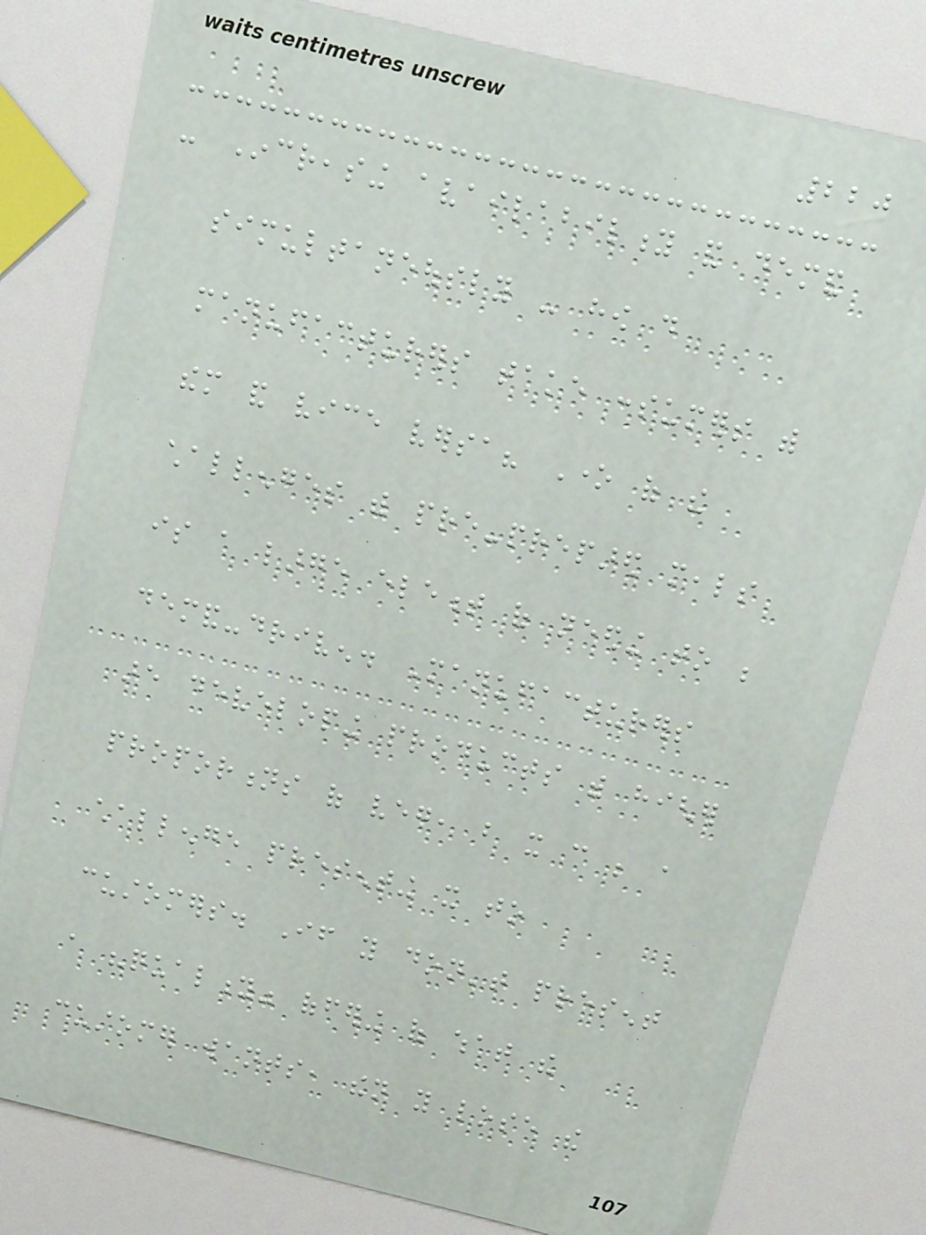220
- Increasing availability and demand
simultaneously - how do
manufacturers take consumers with
them and vice versa? One of the
challenges with pre-prepared meals
is a large element of needing to be
demand-driven. Manufacturers
are developing products with higher
proportions of veg, but it can be a
challenge presenting it to
customers. If you don't present
a "quality" offering of what the
customer wants, then you lose the
